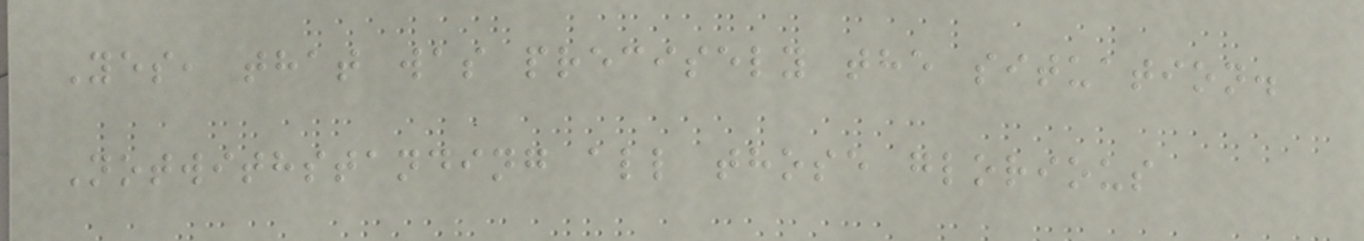Yes, that was precisely the situation.
Notwithstanding all those glorious
